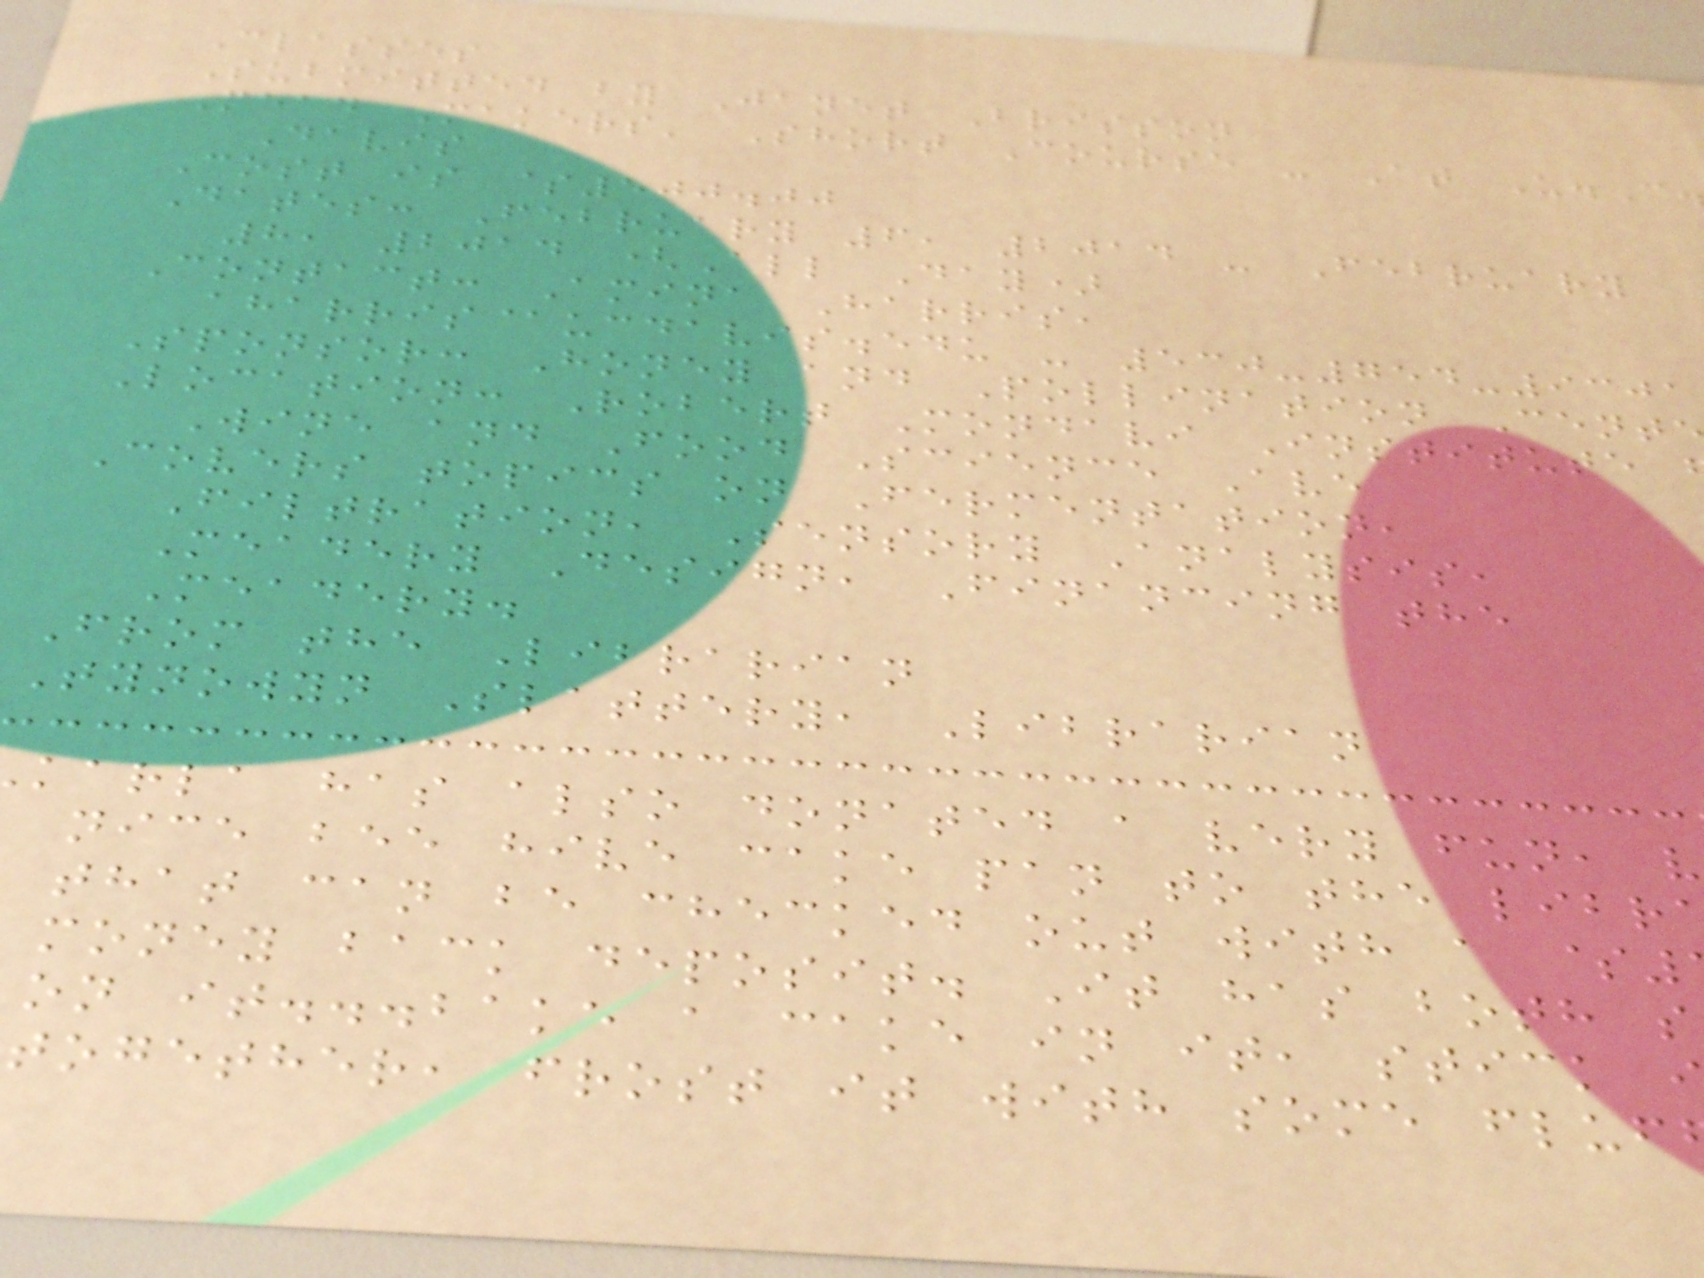Classes
Submitted by Janet Brisson
Mead Makers' Short Course - At U.C
Davis
Cost is $500.00
Dates: February 6, 2014 - February
8, 2014 (All Day)
Contact: Amina Harris,
aharris@ucdavis.edu - 530-754-9301
Sponsor: Honey and Pollination Cent
Location: Robert Mondavi Institute
Wine and Food Science Ave
Covers topics on Fermentation,
Filtration, Sensory Analysis,
Meadery Design, Financing the
Meadery.
From the Librarian
Tynowyn Slattery, Librarian
karla has also donated a very fun, v
nice bee hive cake pan to the libr
that can be checked out with a $
money back deposit. It has both s
on it...bake a cake in it, stick
together, frost it with some fluf
